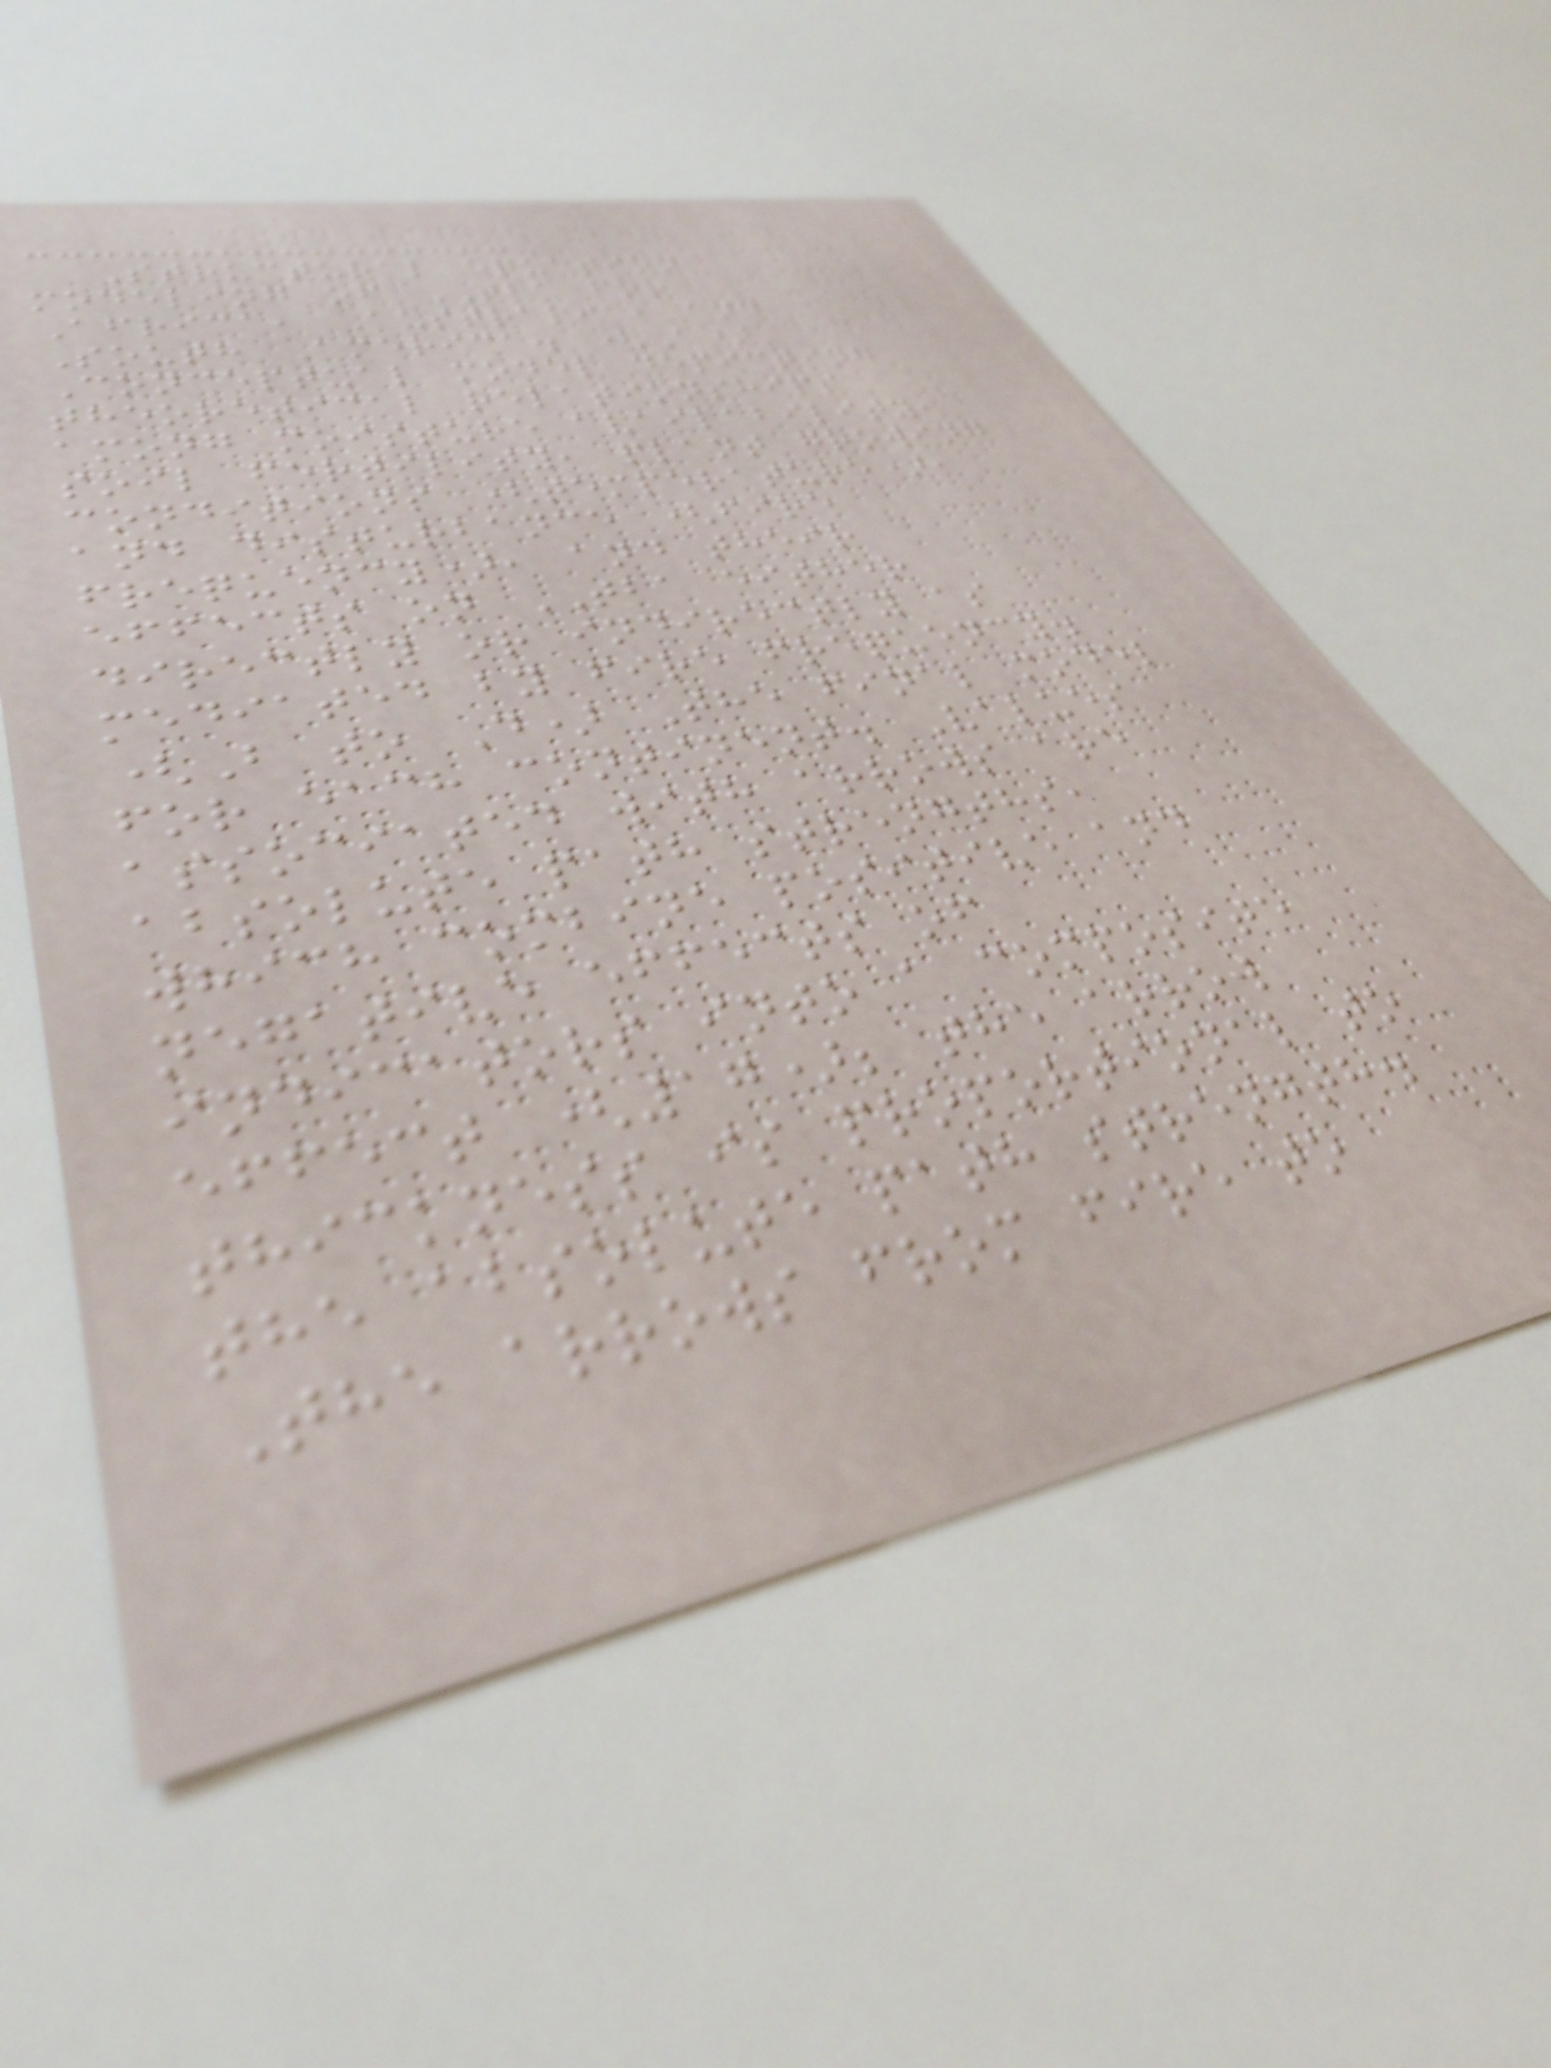Structural equation
modeling of TBA for
Africa, Australia, and
South America. (A)
Conceptual model depicting
theoretical relationships
among moisture availability,
soil fertility, plant growing
conditions (temperature),
and disturbance (fire
frequency), and their
effects on TBA either
directly or indirectly as
mediated by fire frequency.
(B to D) The final model
for each continent. Values
associated with arrows are
absolute path strengths,
which combine positive and
negative effects of
indicators into a composite
effect (17); the arrow
thickness is proportional to
the absolute path strength.
The arrows from fire to
